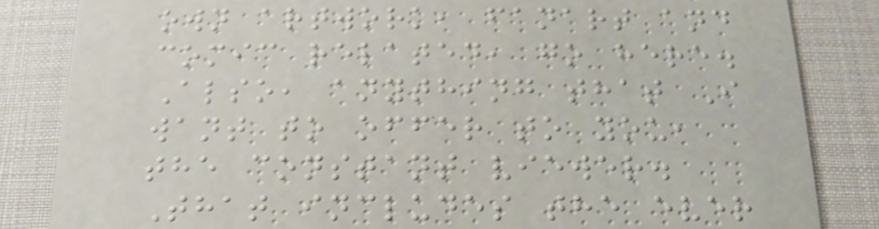own artwork, fanart and
comic related, go here.
Also, anything that I
want to offer to you,
the constant viewer.
That includes the ever
